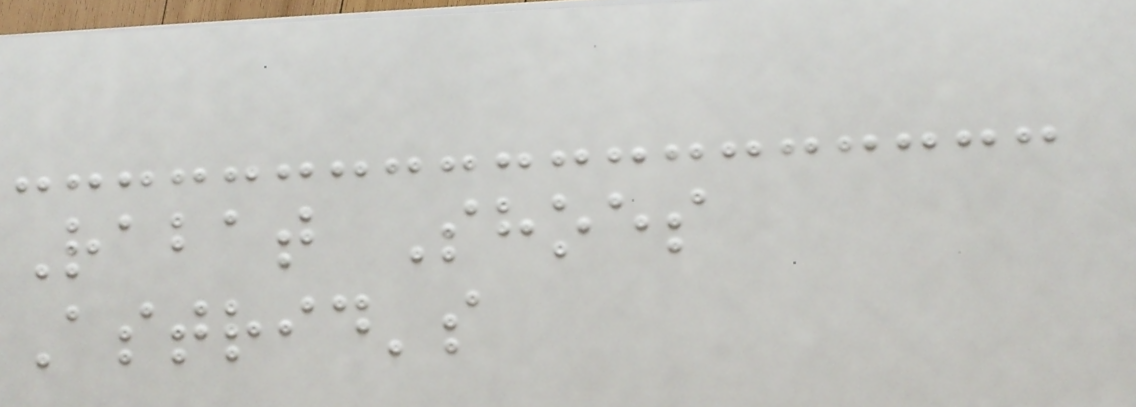Rabat Shoes
Astrid's
